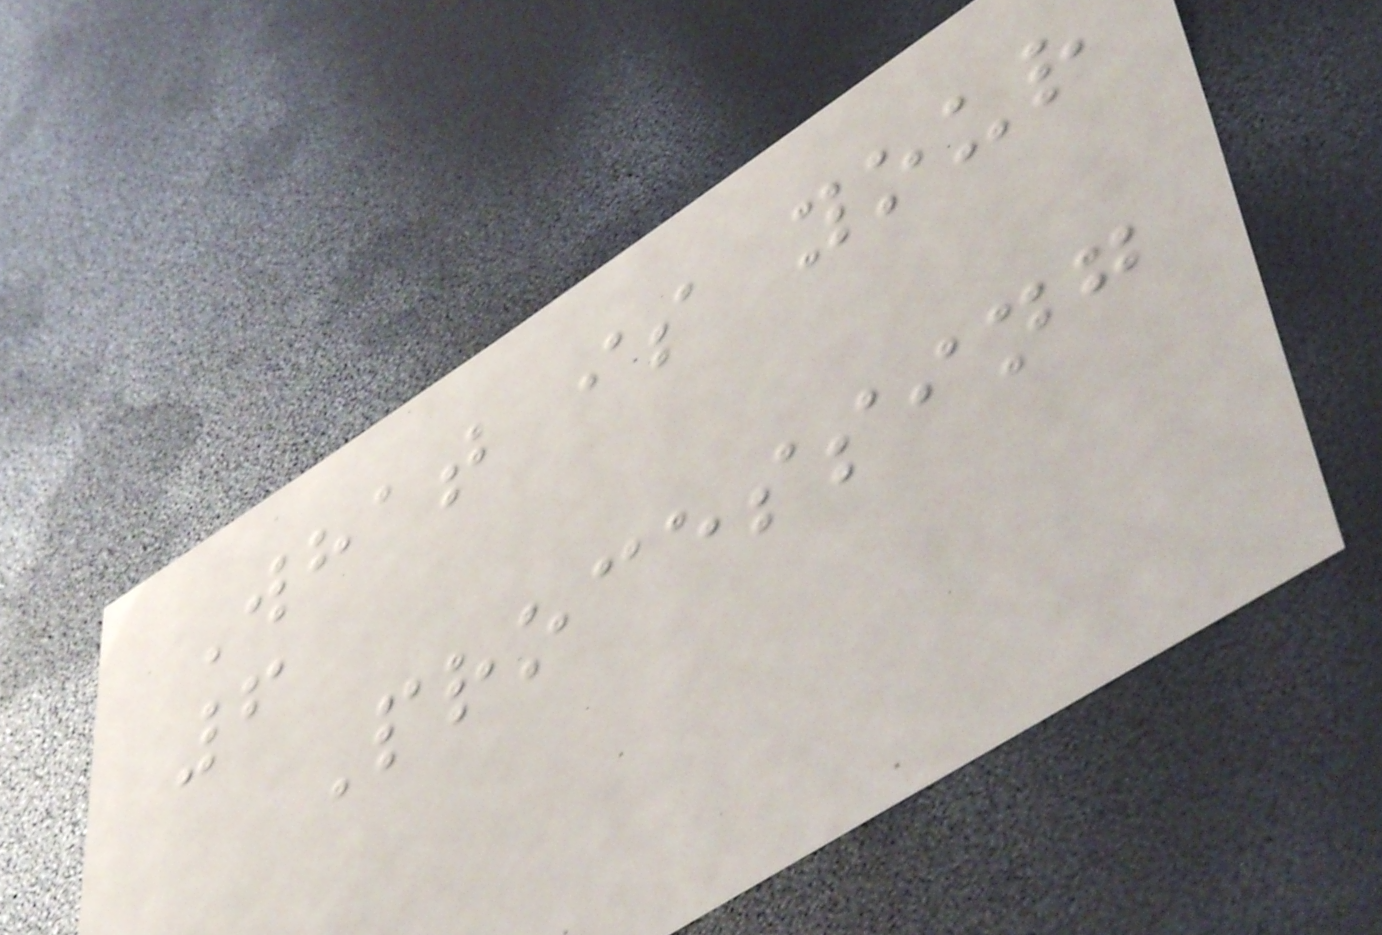What is your
6
Processing
